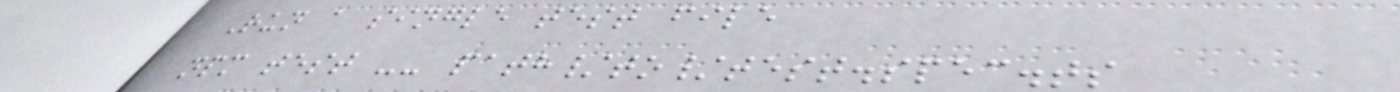Run a single test file
npm test -- path/to/test.spec.ts
